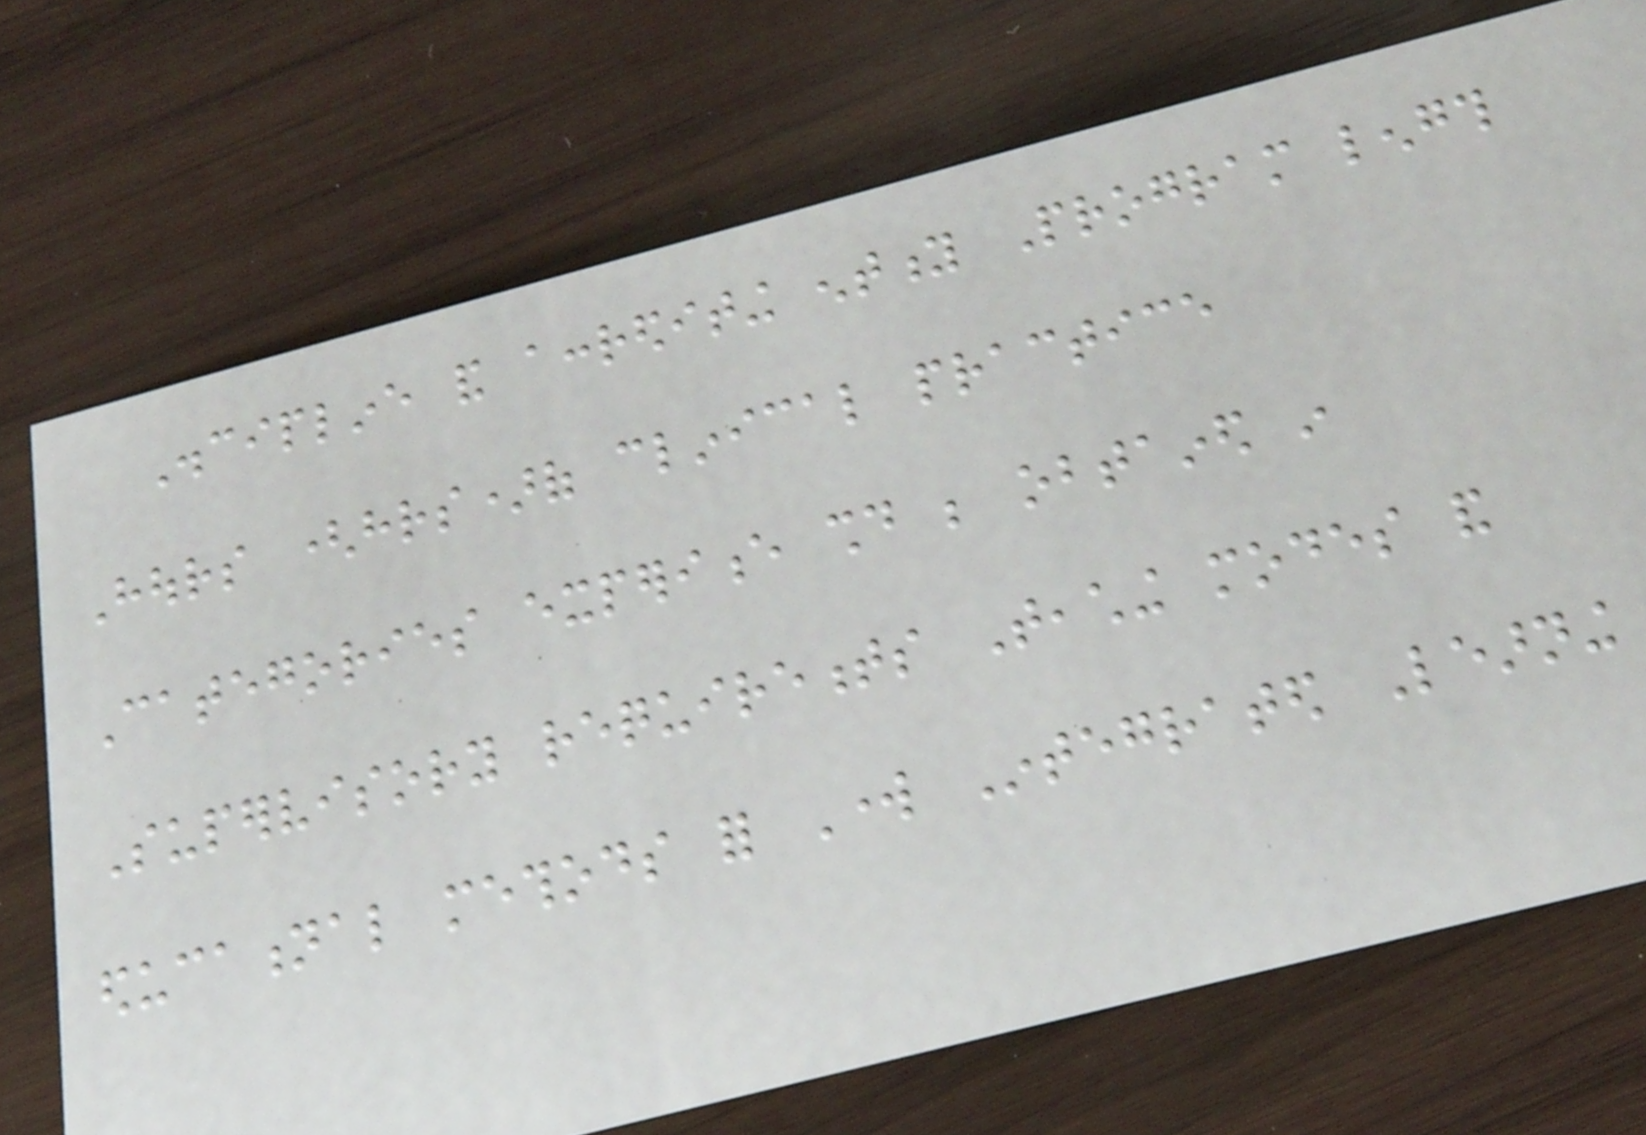Discipline and accrediting entity Program length
Hours (hrs)of clinical practice
Categories experience should be obtained in
Supervisory requirements Teaching modes and
educational methods for Work Integrated Learning
